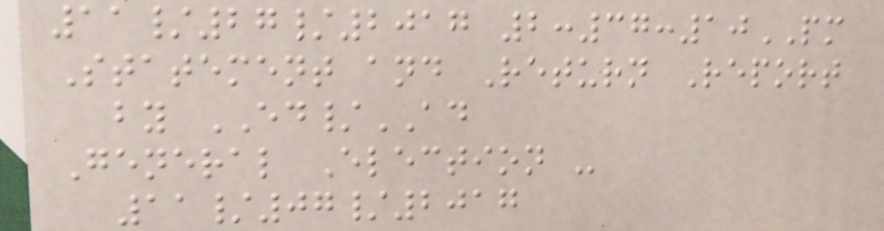11/27/2017 2:37:10PM
Statement and Return Report
by ED/AD
General Election -
11/07/2017
